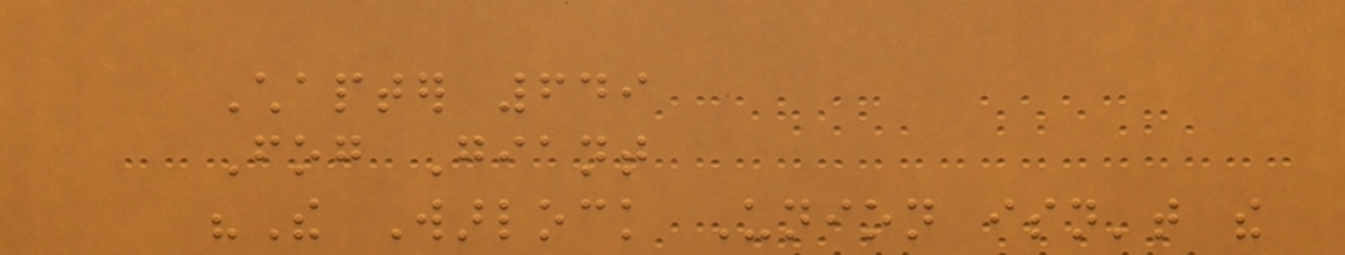Chapter 649
Fog Giant
"The Warlock Union isn't the
